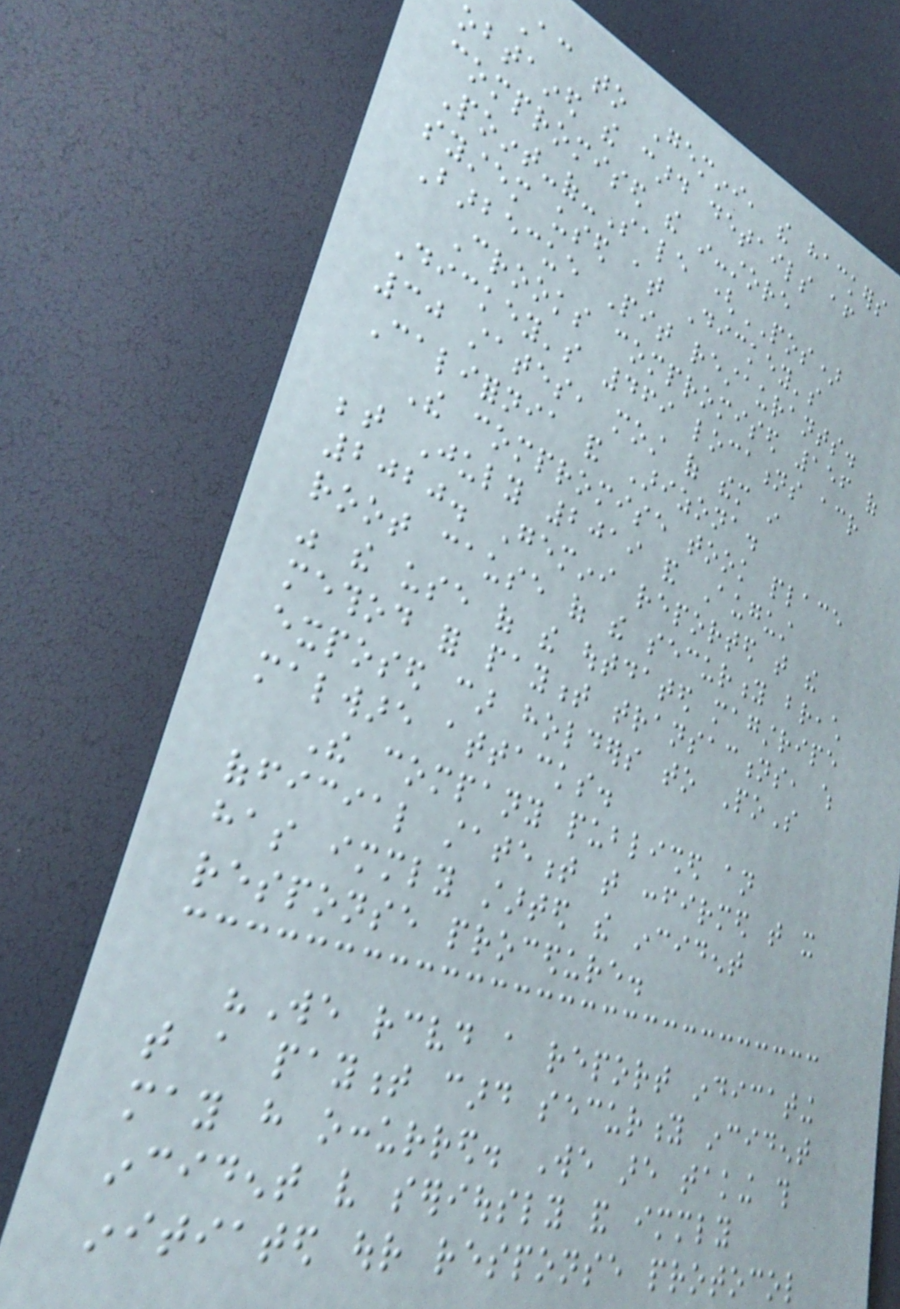According to Gemini, the hackers
obtained the card details after
compromised the in-store
Point-of-Sale (POS)
system used at Dickey's
Barbecue Pit restaurants.
Crooks compromised 156 of
Dickey's 469 locations across
30 states, most of them in
California and Arizona.
The compromise took place
between July 2019 and August
2020. Gemini reported that the
root cause of the security breach
was the use of the outdated magstripe
method for payment transactions, which
exposed car holders to PoS
malware attacks.
The company published an
official statement that confirmed that it
has immediately started the incident
response procedure.
"We received a report indicating
that a payment card security incident
may have occurred. We are taking this
incident very seriously and immediately
initiated our response protocol
